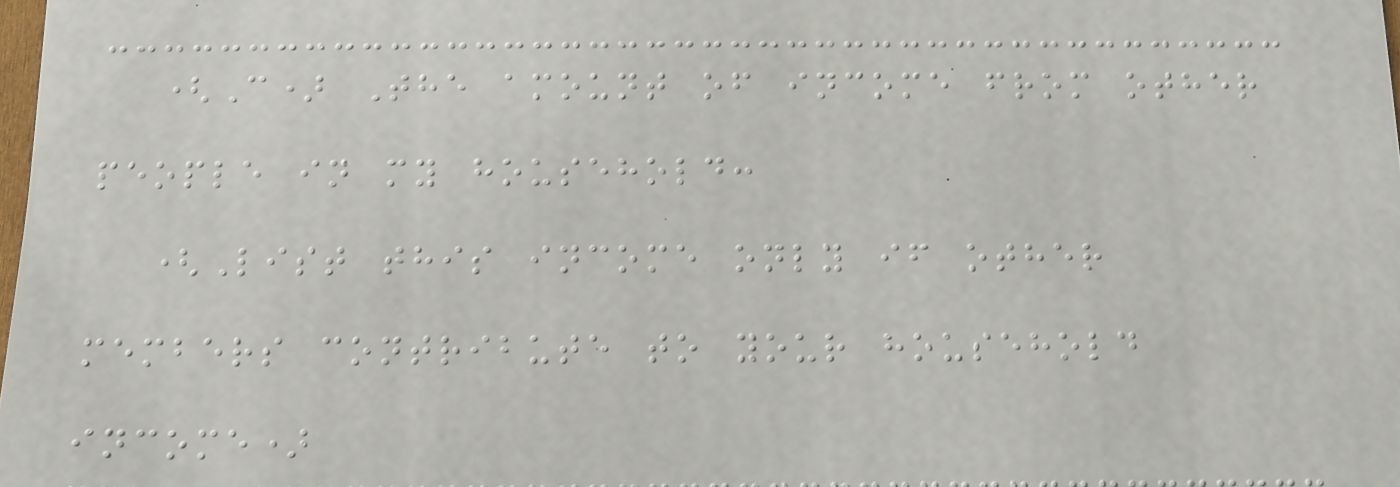(C) The amount of income from other
people in my household:
(List this income only if other
members contribute to your household
income)
